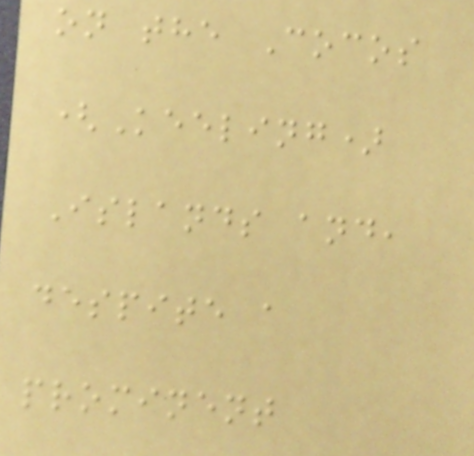on the Cocos
(Keeling)
Islands and,
despite a
prominent
